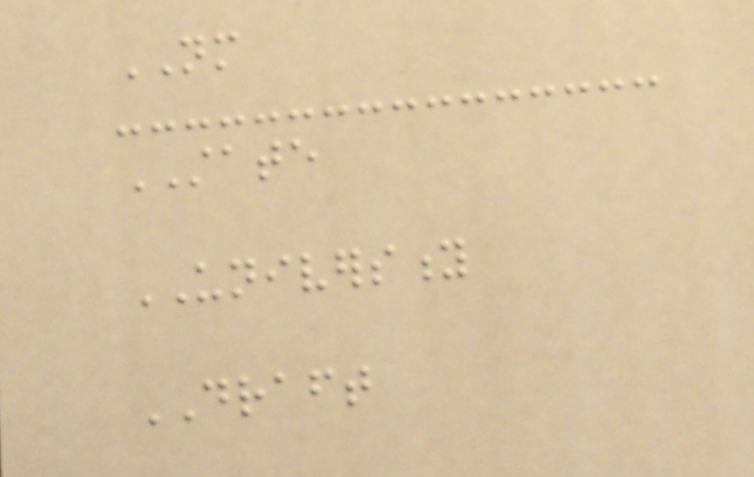NM
STATE
UNIVERSITY
DRAFT
